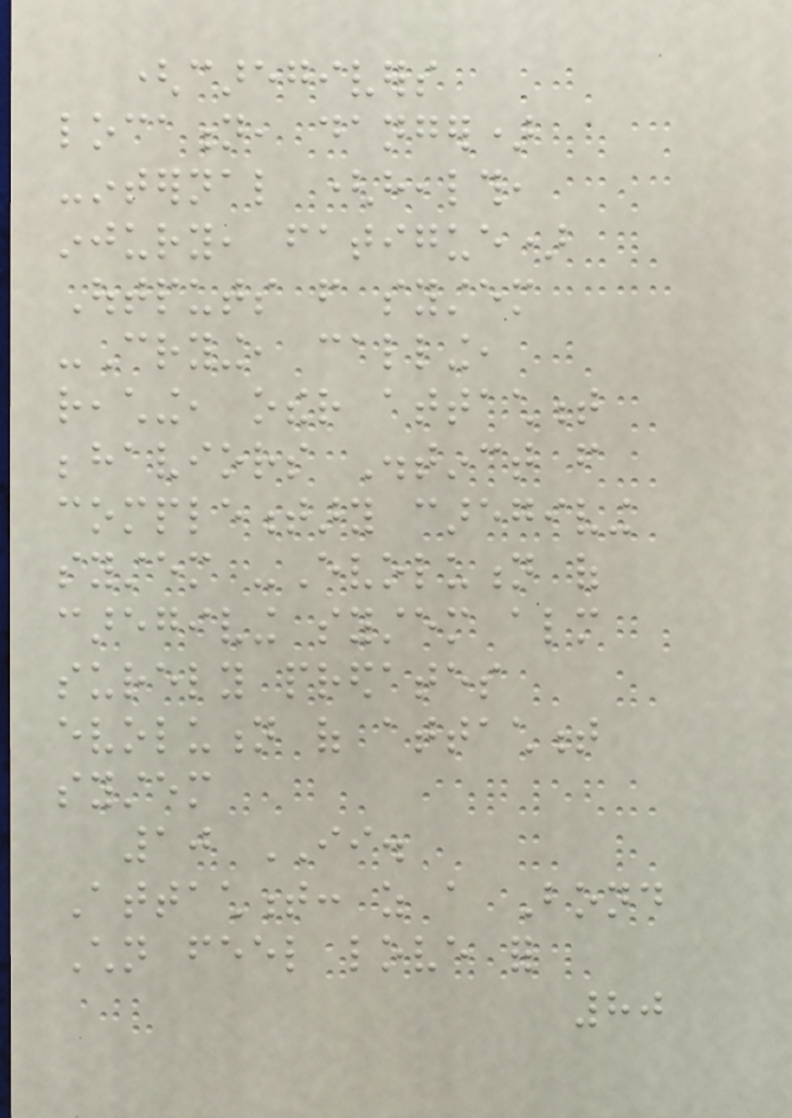(caregivers
location, danger)
-internal (health,
injury, fatigue)
Outputs from system
-Crying, calling,
reaching, other attachment
behaviors Distinct from
complementary caregiving
system -Evolution of
caregiving system almost
surely predates
evolution of attachment
system
10 II.
Attachment: as a Bond
Children feel love for
80
